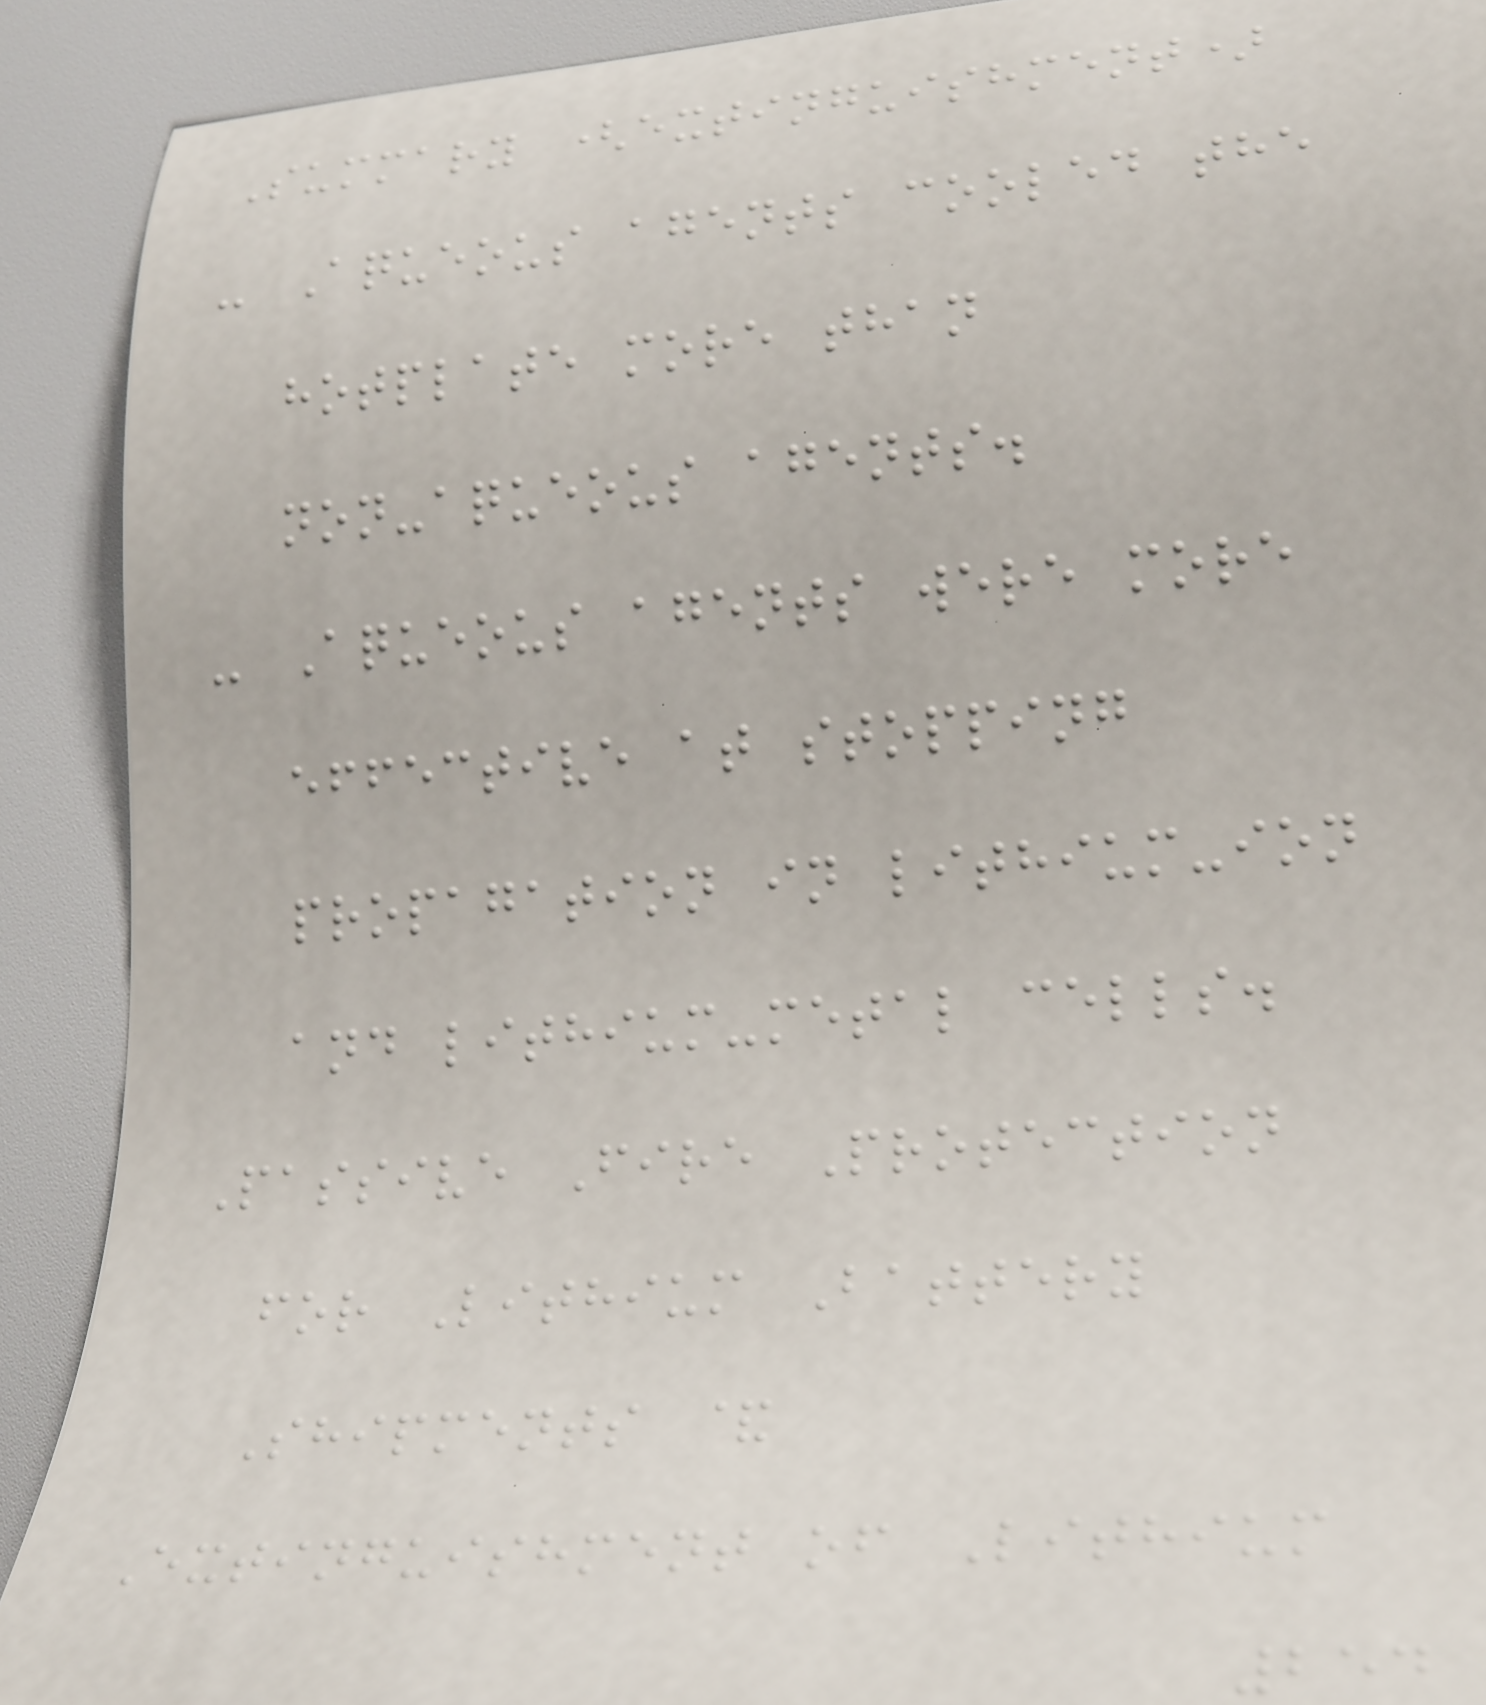Summary (extinguishment)
- Aqueous agents cooled the
hotplate more than
non-aqueous agents.
- Aqueous agents were more
effective at stopping
propagation in lithium-ion
and lithium-metal cells.
Passive Fire Protection
for Lithium Battery
Shipments &
Extinguishment of Lithium
254
